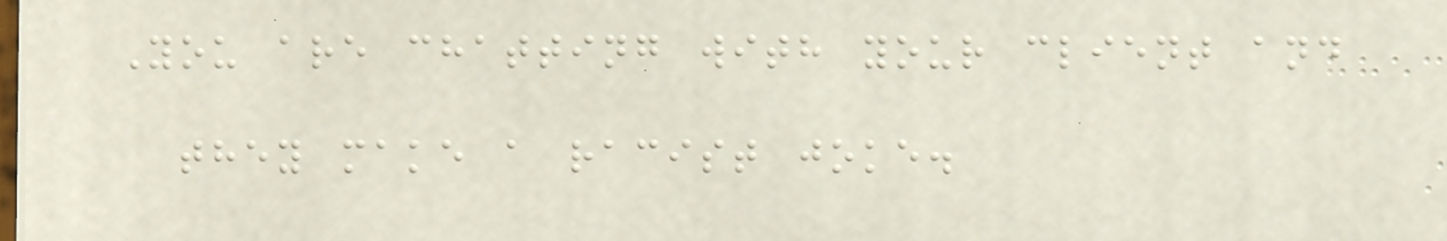You are chatting with your client and
they make a racist joke.
